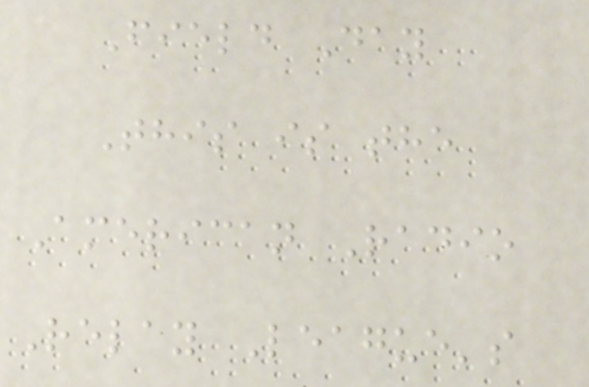Field Day
This is the
American Radio
Relay League's
